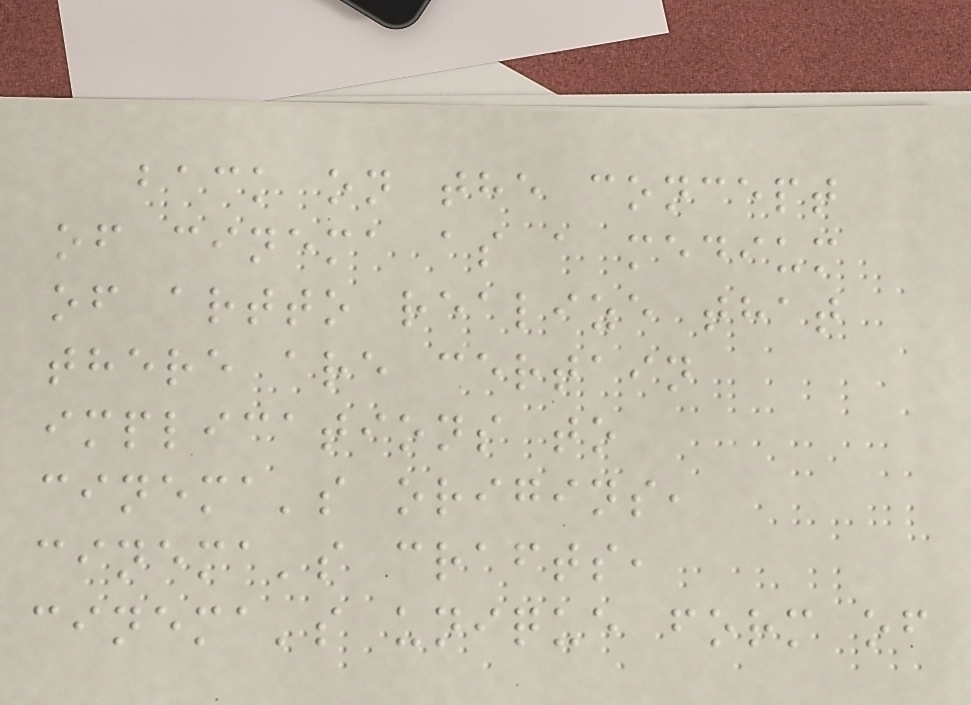back on the concept
of cinema as a medium
of artto realize that
there are certain
implications to
cinema's origins,
cinema's crafts,
cinema's unique form of
